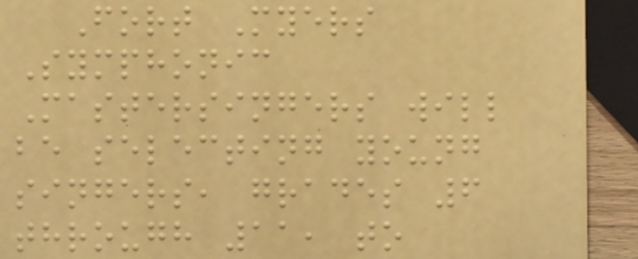Fort Myers
Symphonic
Mastersingers will
be selecting young
singers, grades 6
through 11, to
